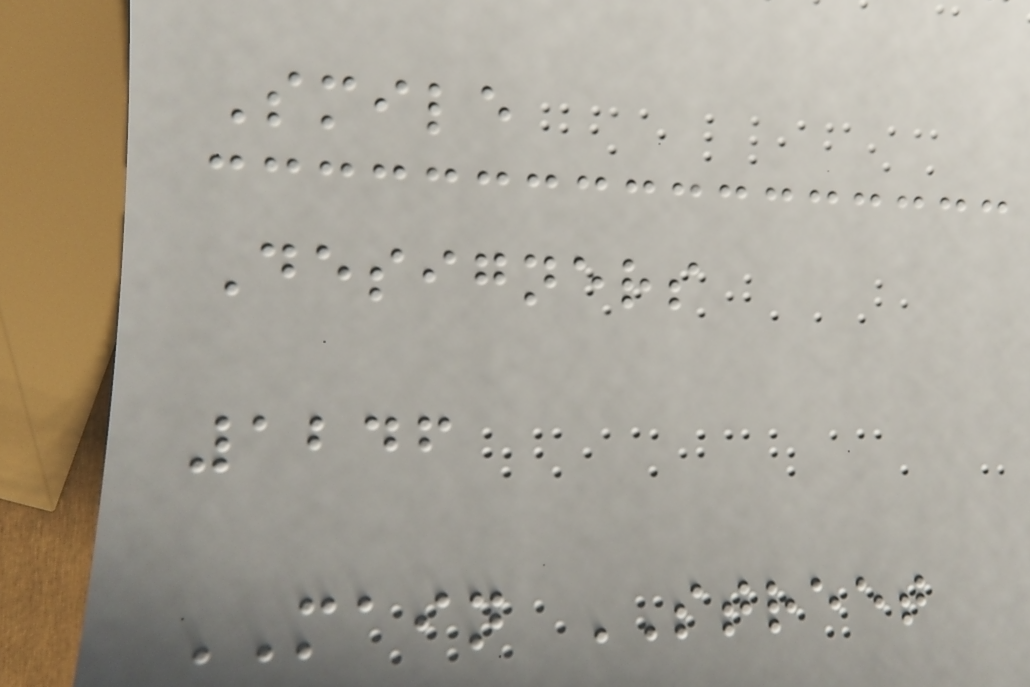Smile
Designers
1246
MAIN STREET
